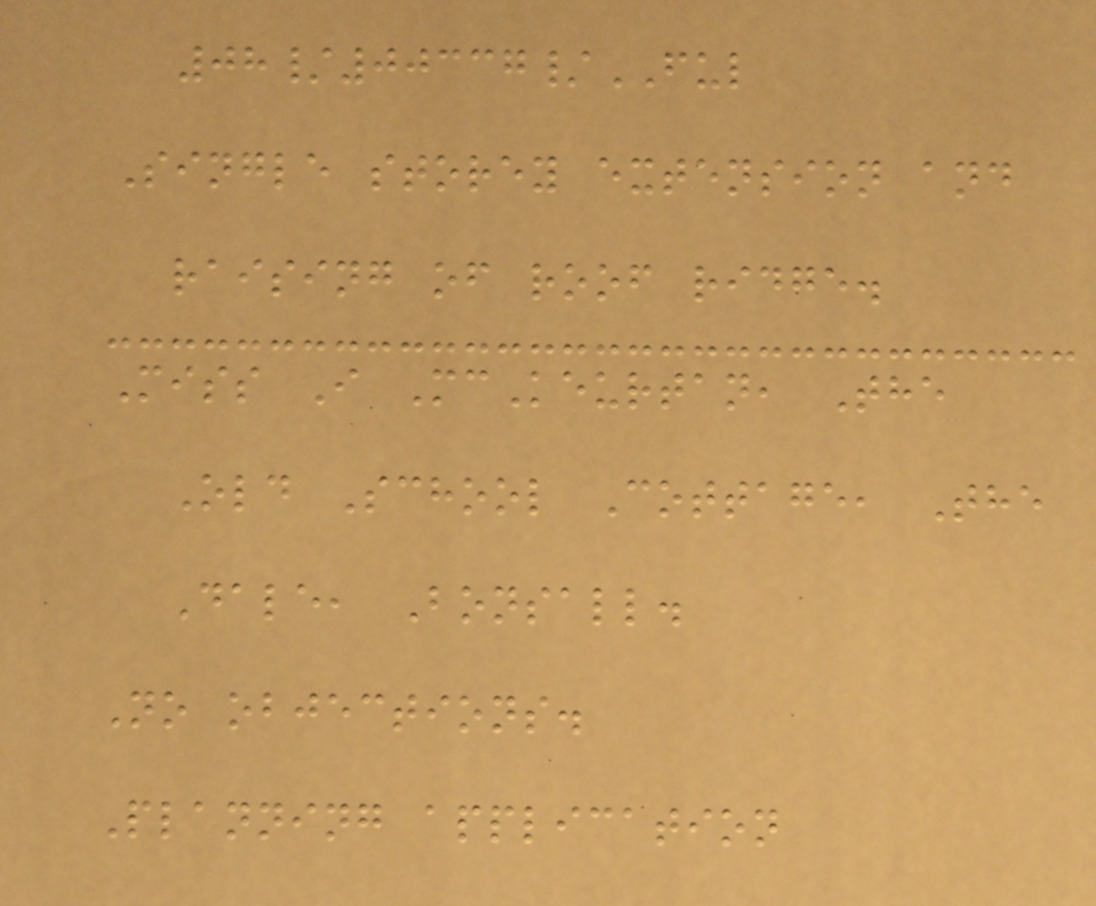08/00337/FUL
Single storey extension and
raising of roof ridge.
Miss I McKeurtan, The
Old School Cottage, The
Dale, Bonsall.
No objections.
Planning application
